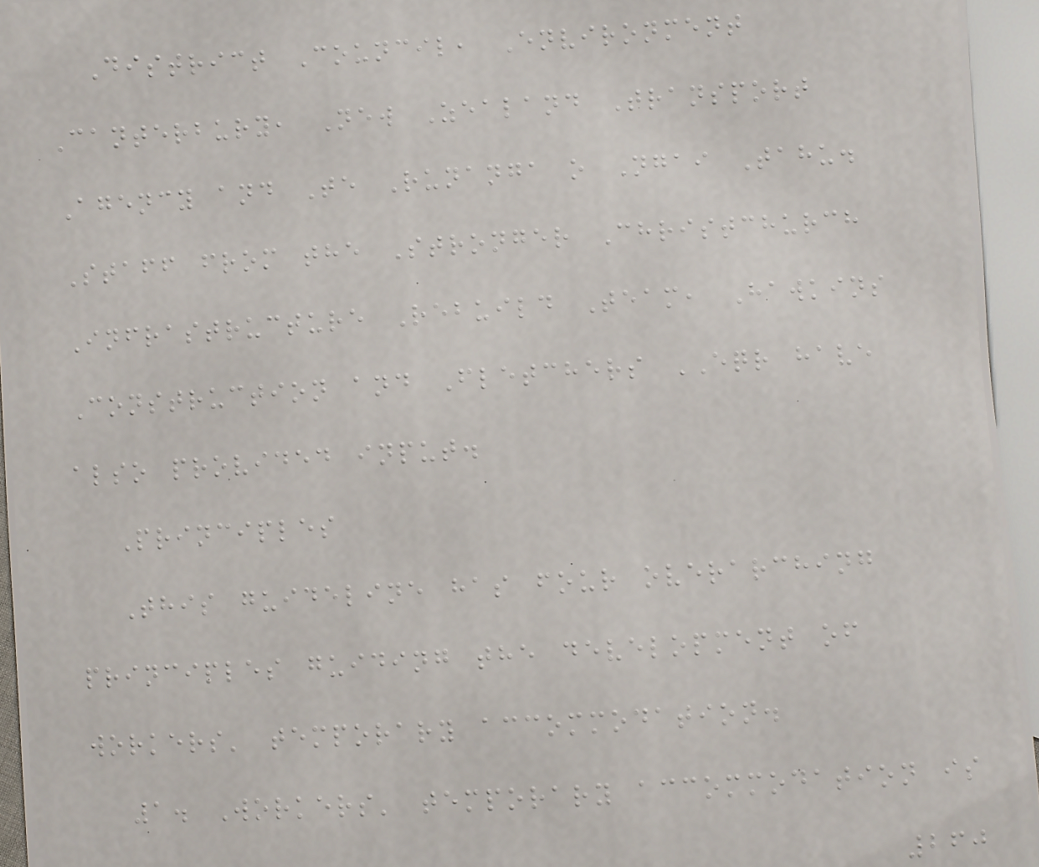District Council, Environment
Canterbury, New Zealand Transport
Agency and Te Runanga o Ngai Tahu.
Staff from the Stronger Christchurch
Infrastructure Rebuild Team, Hawkins
Construction and Fletchers EQR have
also provided input.
Principles
This guideline has four overarching
principles guiding the development of
workers' temporary accommodation.
1. Workers' temporary accommodation is
260
